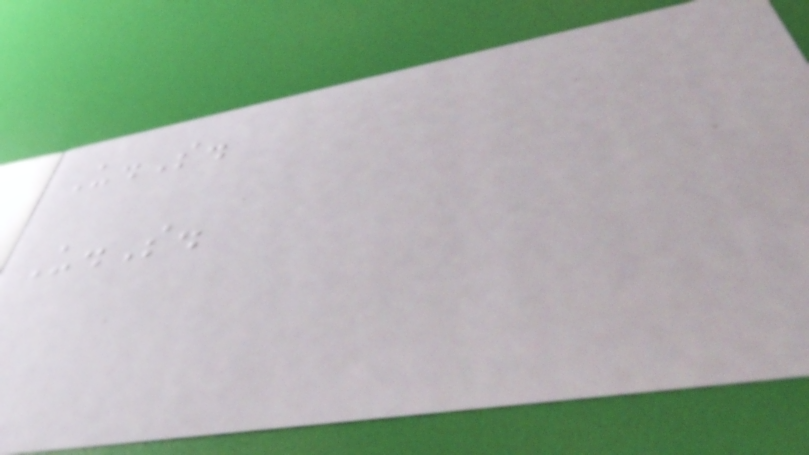U.S.
U.S.
